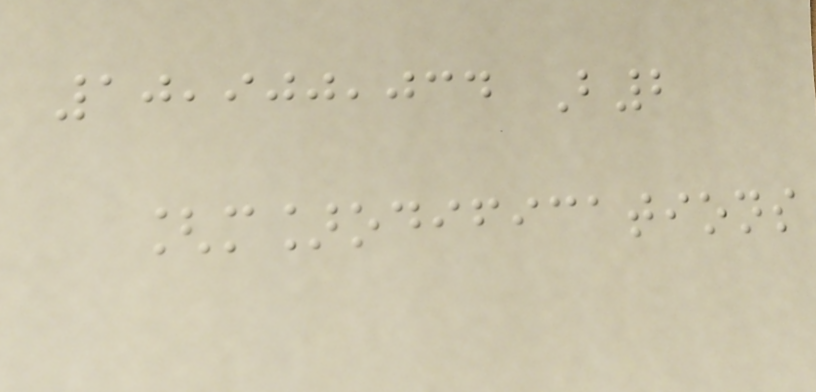10,900,034 B2
[m]odifications
